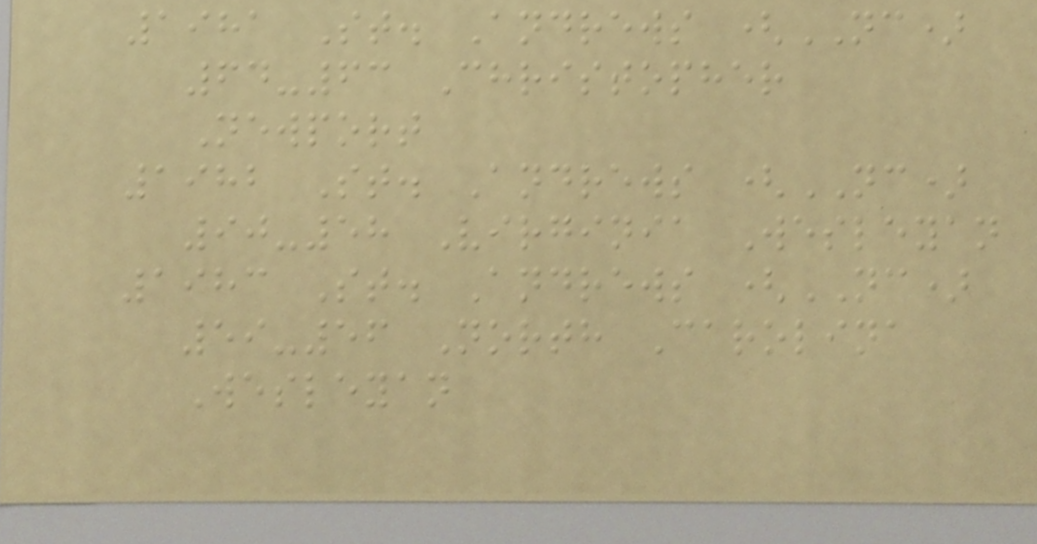1981 St. Andrews (NC)
64-63 Christopher
Newport
1982 St. Andrews (NC)
90-58 Virginia Wesleyan
1983 St. Andrews (NC)
59-56 North Carolina
Wesleyan
